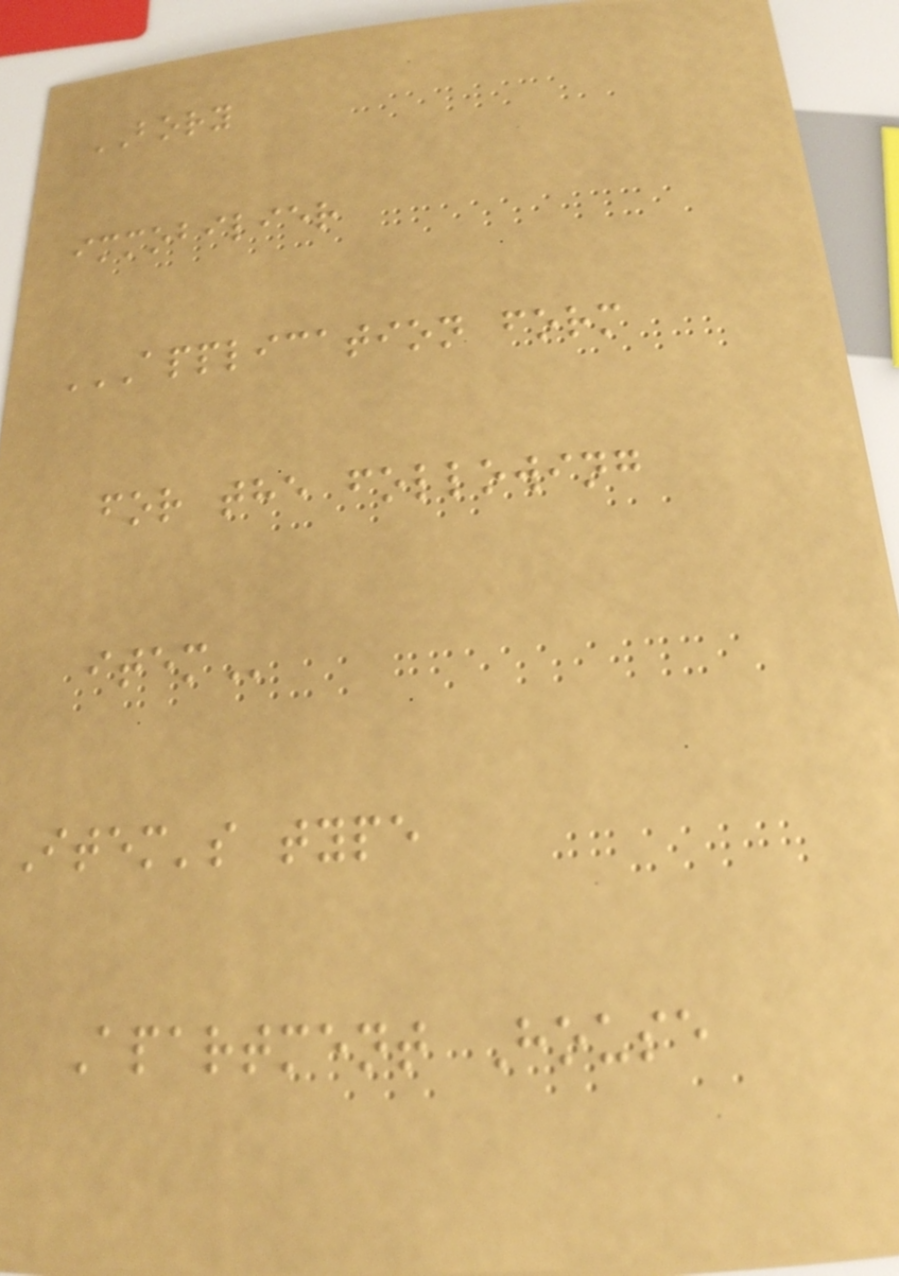BORY
immobilier
APPLICATION FORM
FOR THE FOLLOWING
ITEM
Item's type
Apartment House
